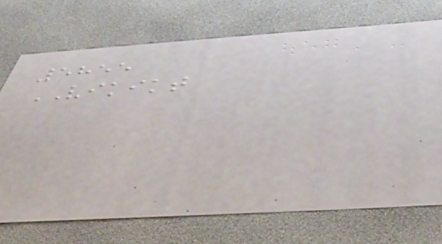5855
VIKIKT
